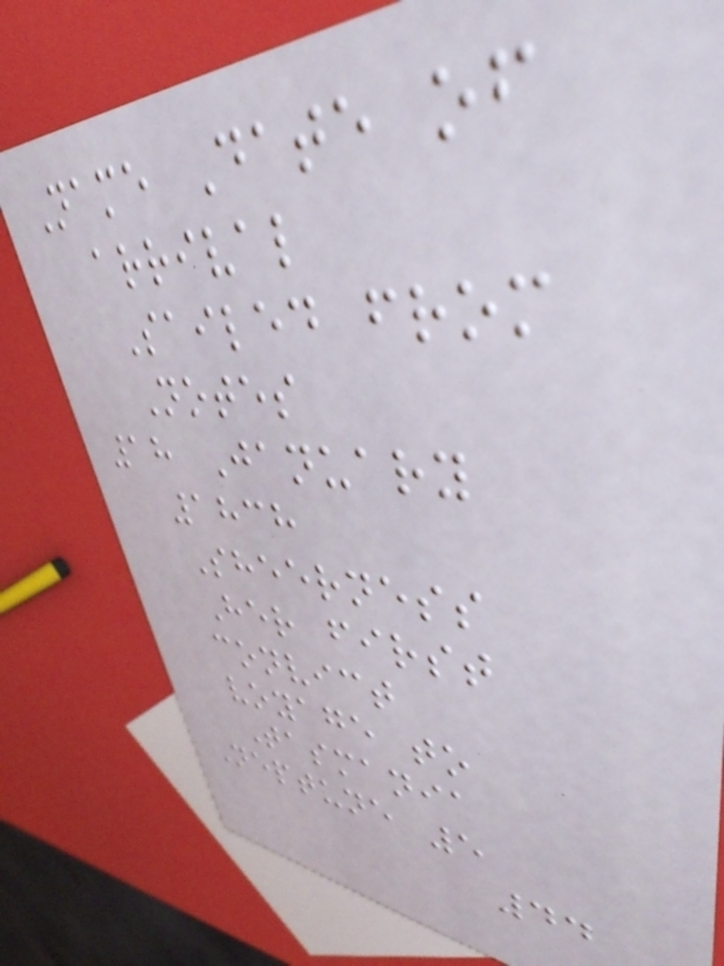Name Date of
arrival
Sailed from
Notes
18 January
1838
Sheerness
Her first
convict
voyage to
Tasmania
Neptune 5
44
